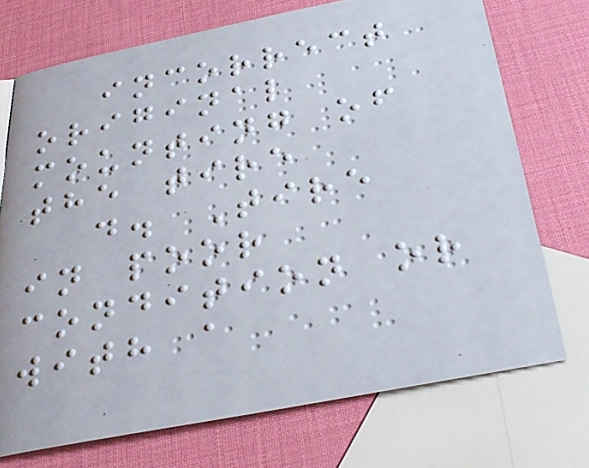incorrect
original
mounting of
the tire
d. Tire
in poor
condition or
with a
